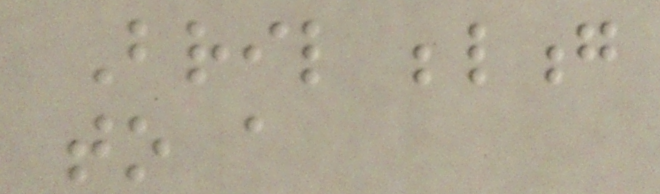Bril belong
to a
